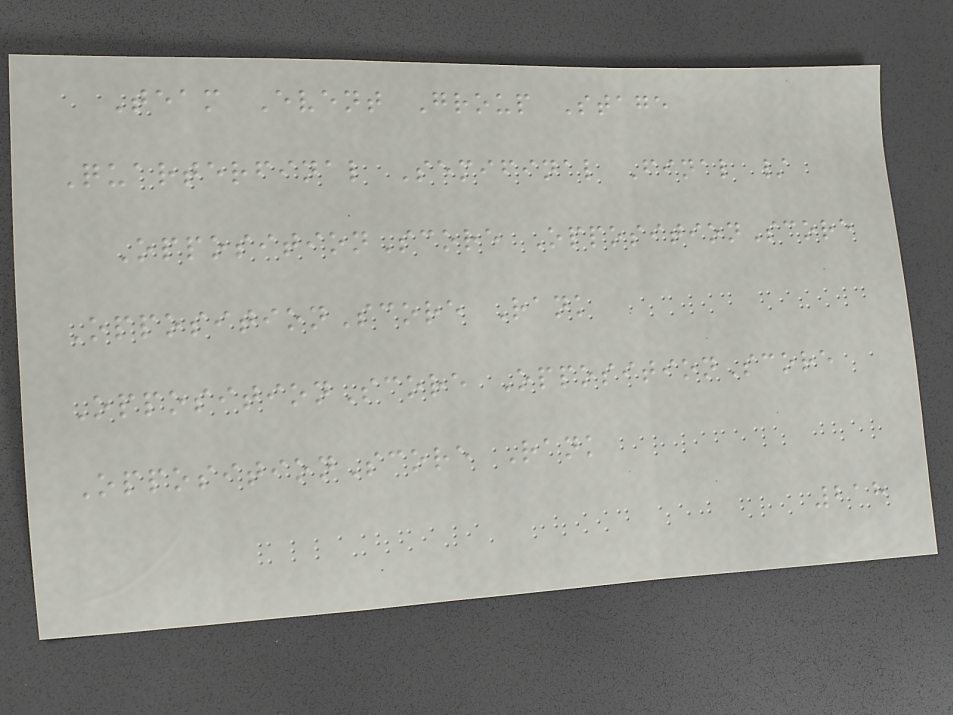Team Event Group Stage
Quarterfinal Semifinal Final /
OppositionScore OppositionScore
OppositionScore Rank
OppositionScore OppositionScore
OppositionScore Rank
218
